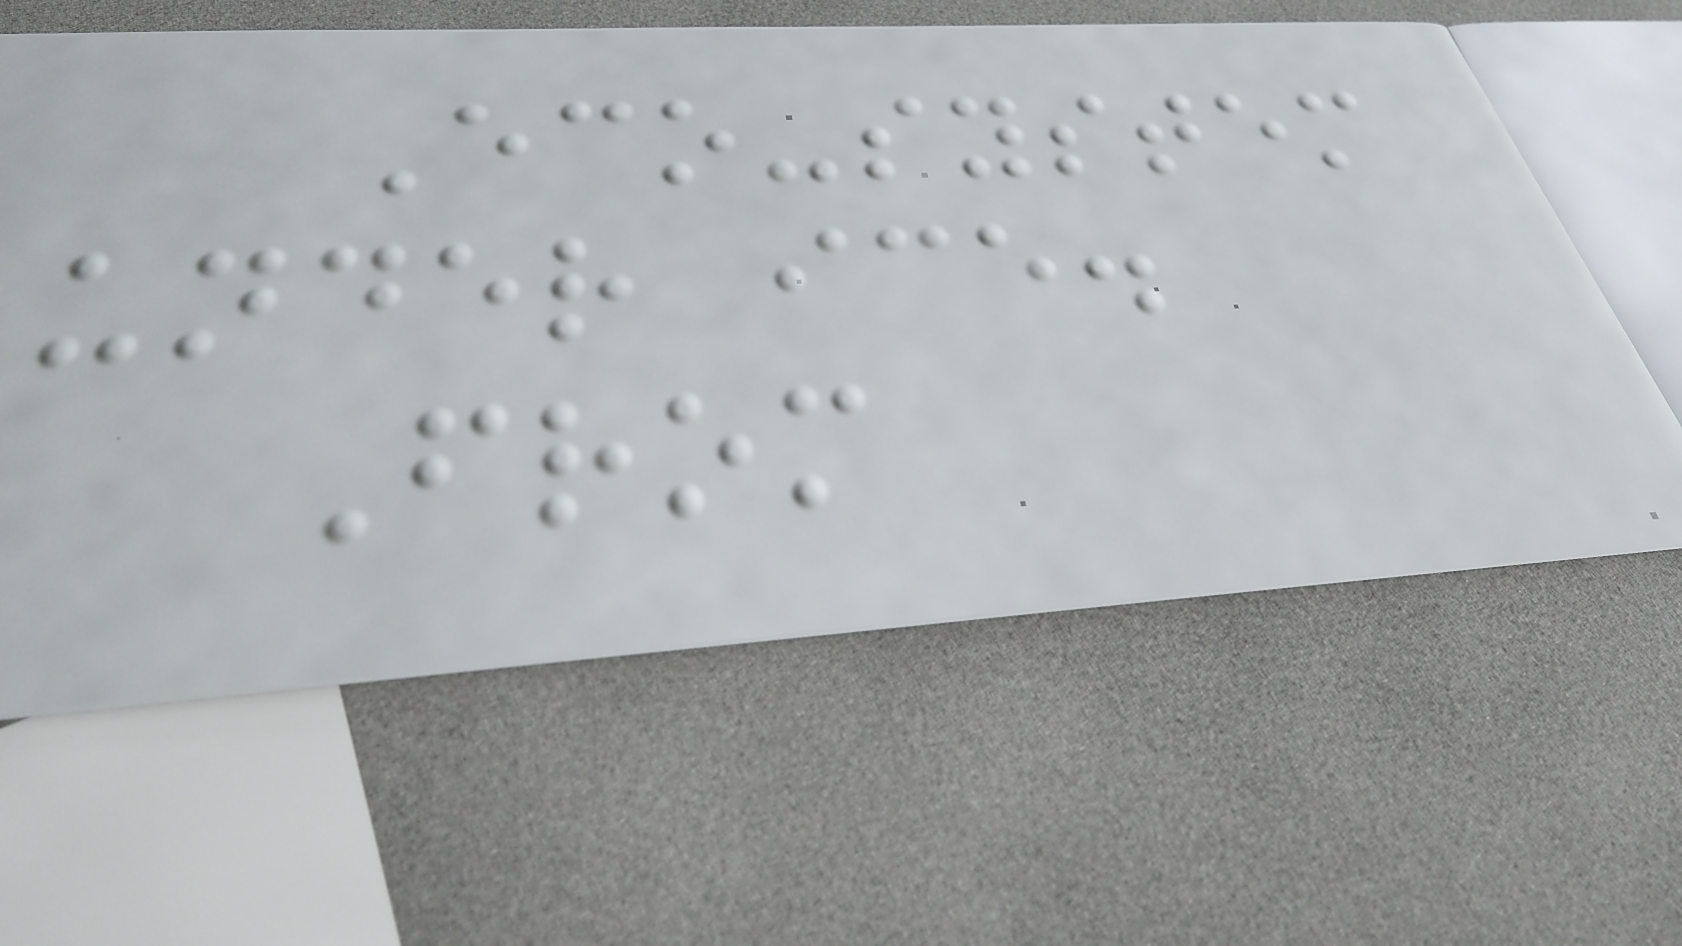Eco-system
under ice.
From
